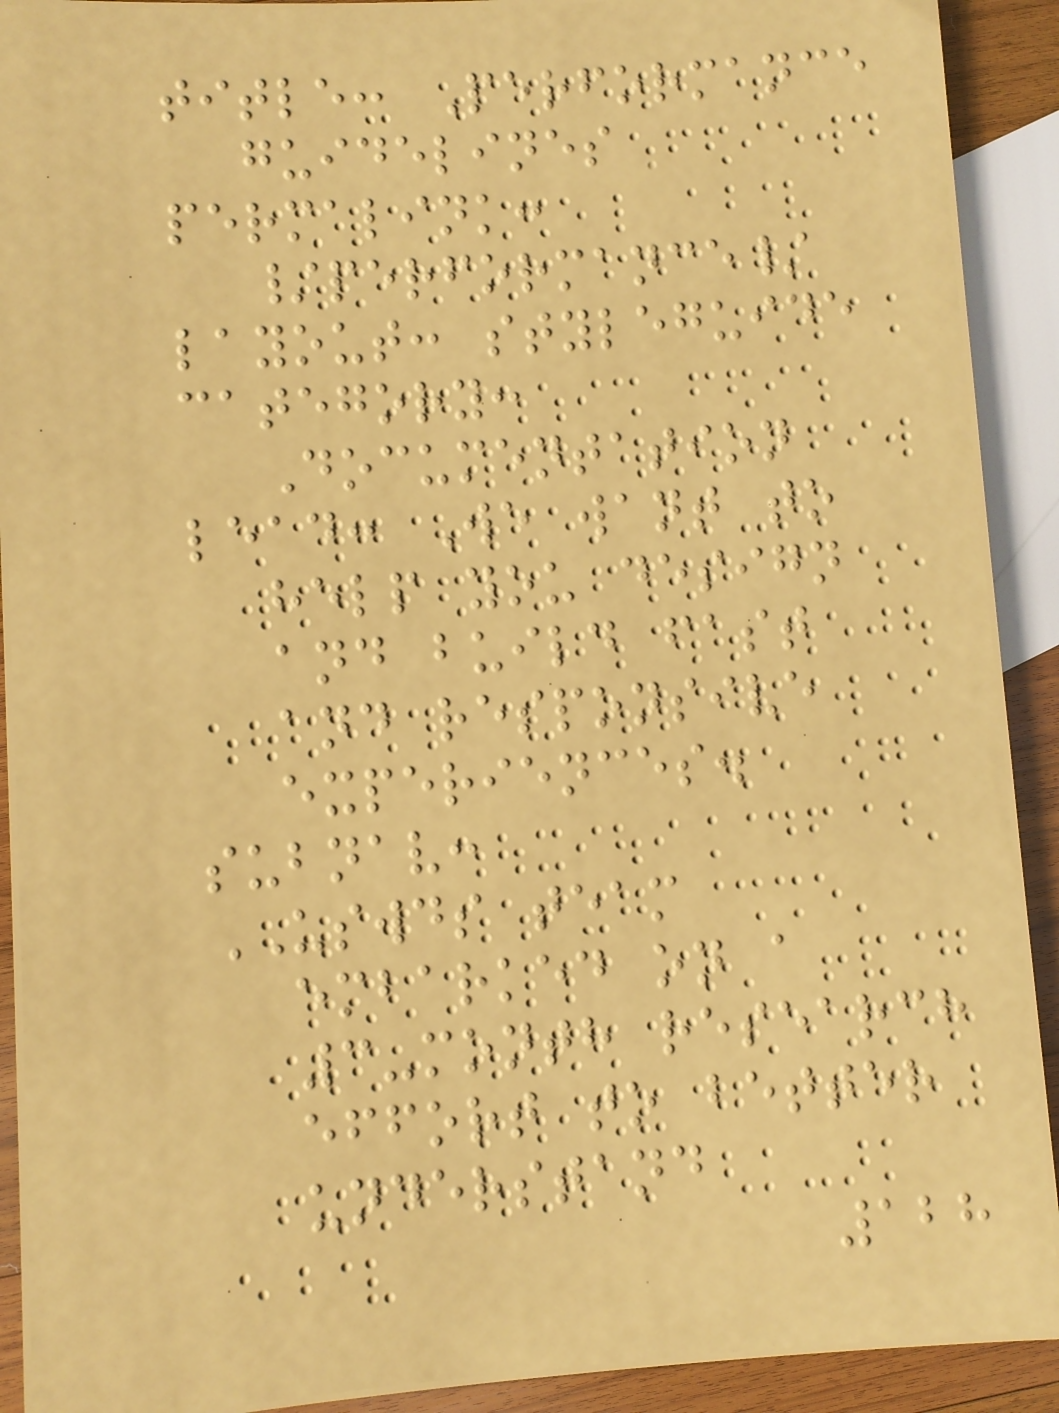title: Performance
guidelines
permalink:
/performance/
layout: styleguide
category:
Documentation
lead: We want to
help you design
and build fast
and responsive
experiences.
subnav:
USWDS team
embarked on a
3-month research
effort to better
understand
128
